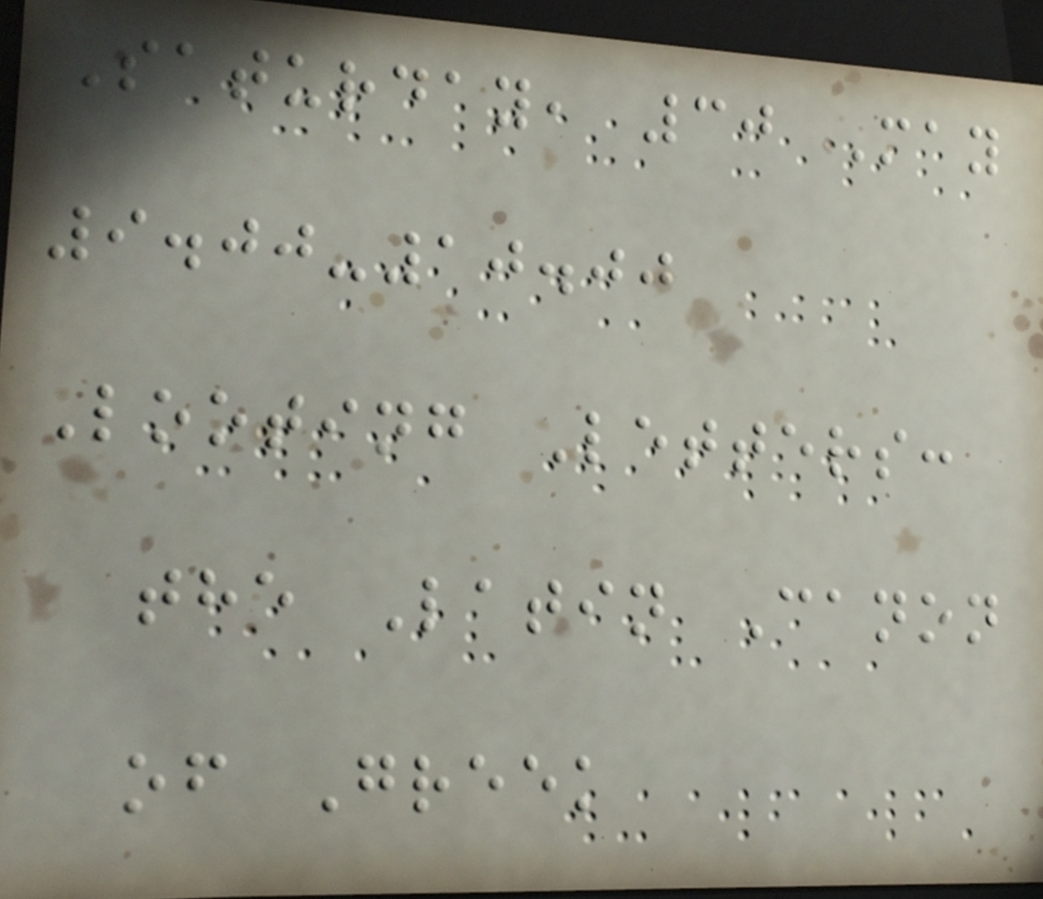Saturday, 30 May
9.00-10.00
Looting Letters:
the Latin Canon
of Greek
